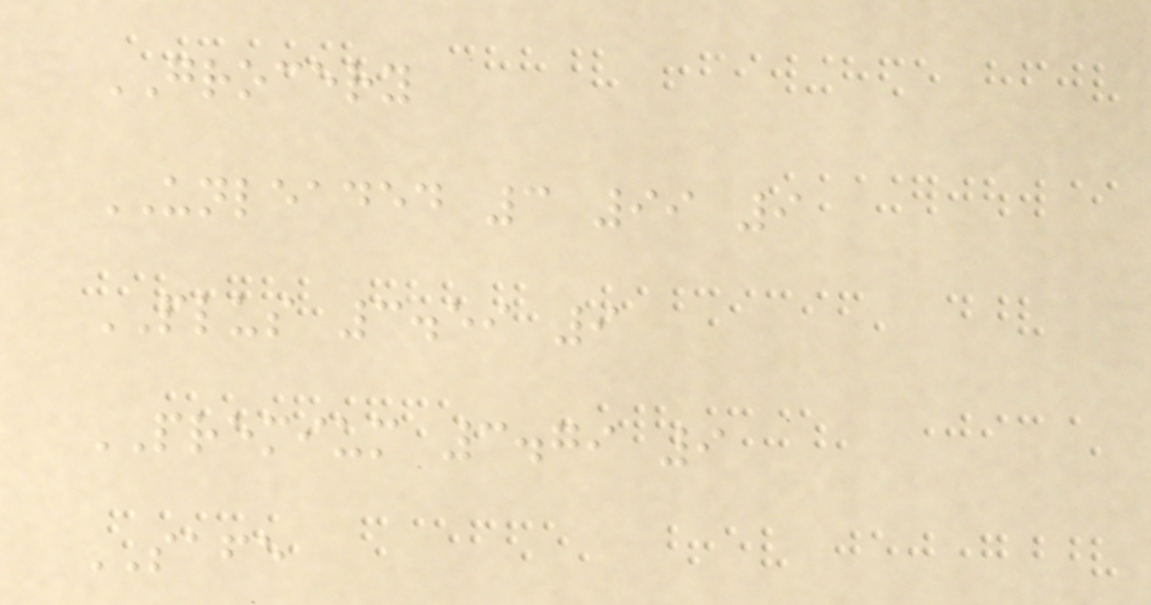GROCERY
UNLEADED 3 99 9
PLUS 3.59 9
PREMIUM 3.79 9
SAFE
